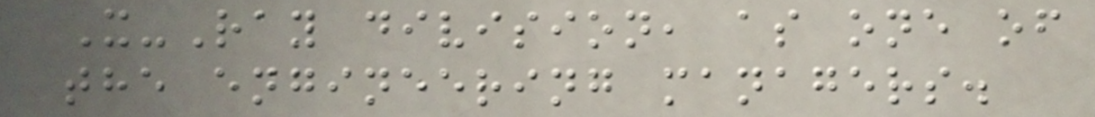X-Ray division, as one of
the engineering managers.
